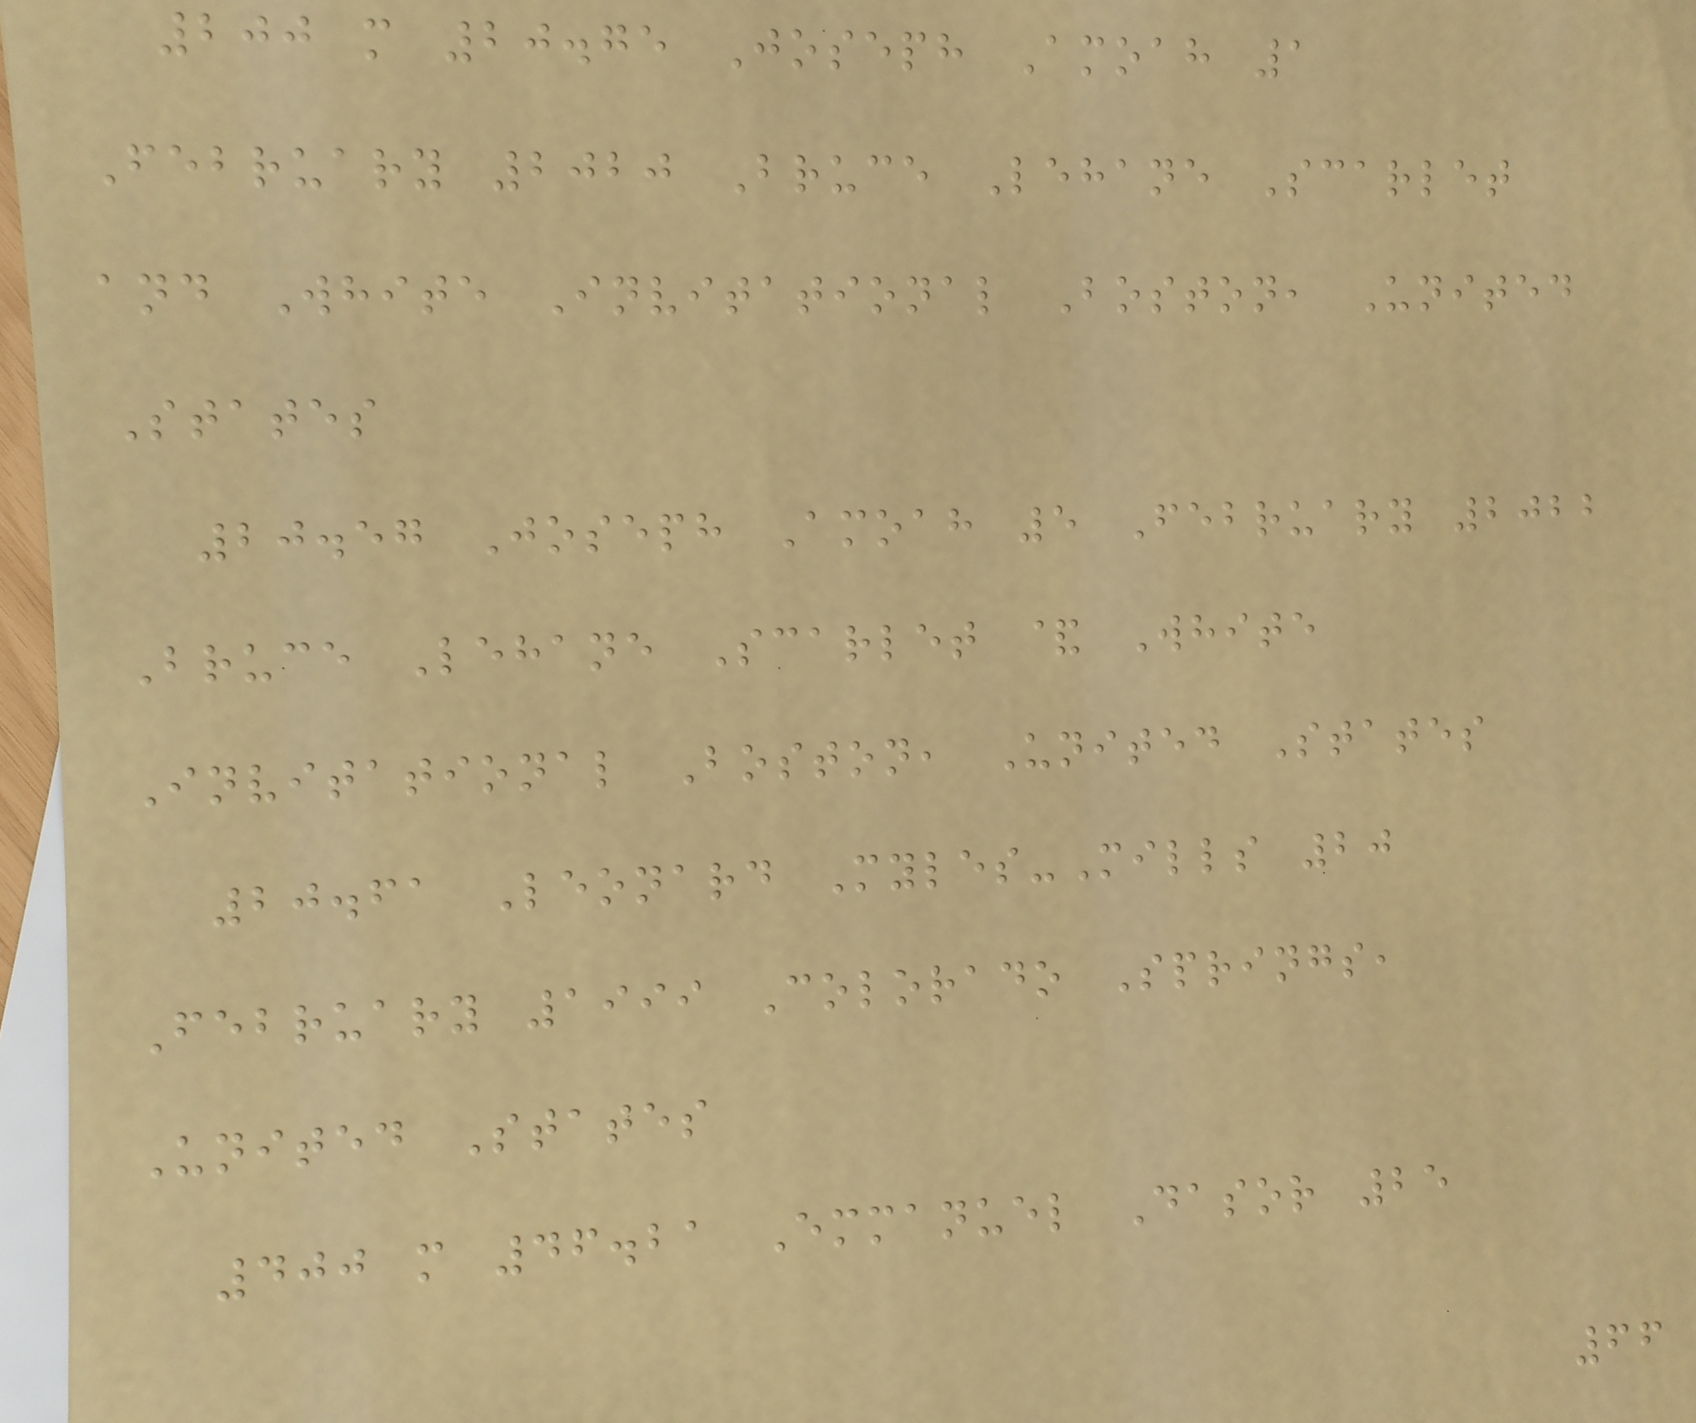200 m 20.75 Joseph Amoah 1
February 2020 Bruce Lehane Scarlet
and White Invitational Boston, United
States
20.57 Joseph Amoah 5 February 2022
Bruce Lehane Scarlet & White
Invitational Boston, United States
20.61 Leonard Myles-Mills 20
February 1999 Colorado Springs,
United States
400 m 46.21 Emmanuel Dasor 25
66
